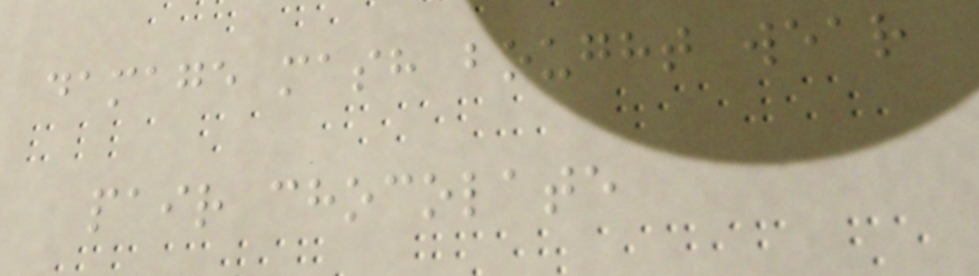damage mash bought wear
pair chocolate
